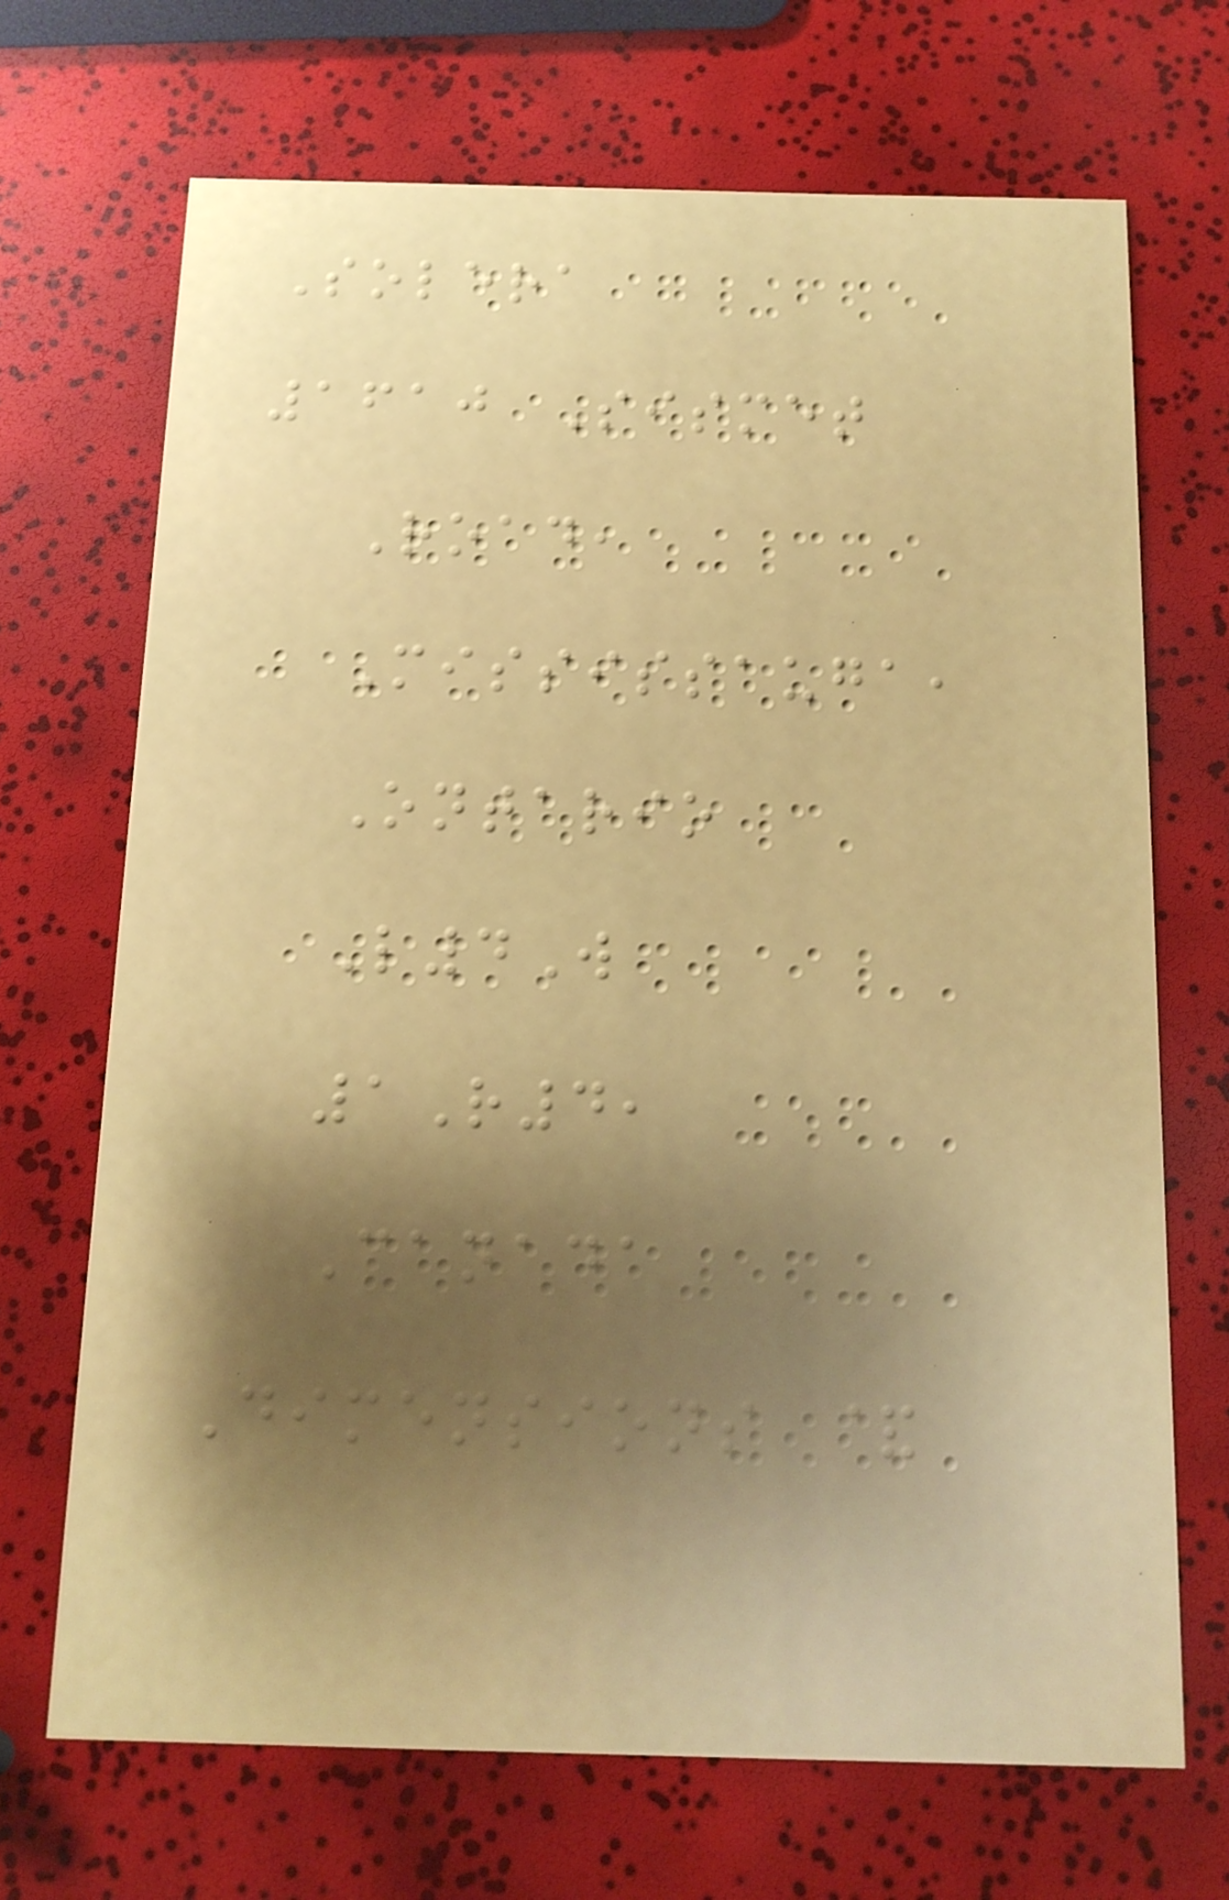Solera
1610 Sismet
Road,
Mississauga,
Ontario
L4W
1R4,
Canada
Dimensions &
